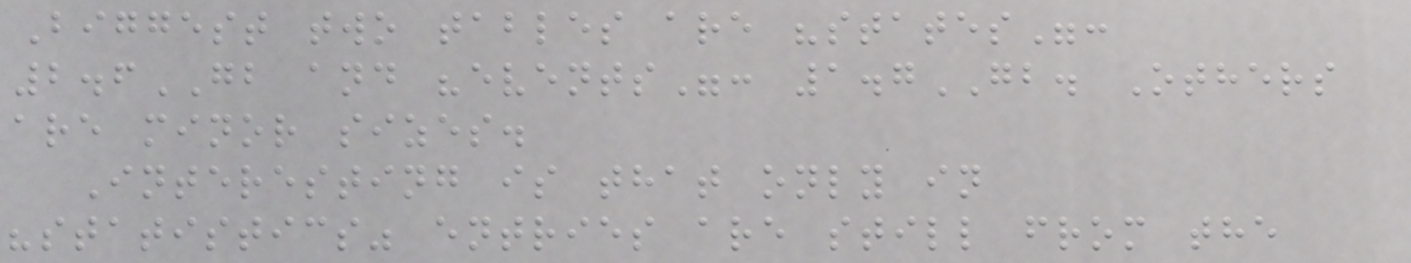Biggest two tables are "states":
2.6GB and "events": 1.7GB. Others
are minor sizes.
Interesting is that only in
"statistics" entries are still from the
